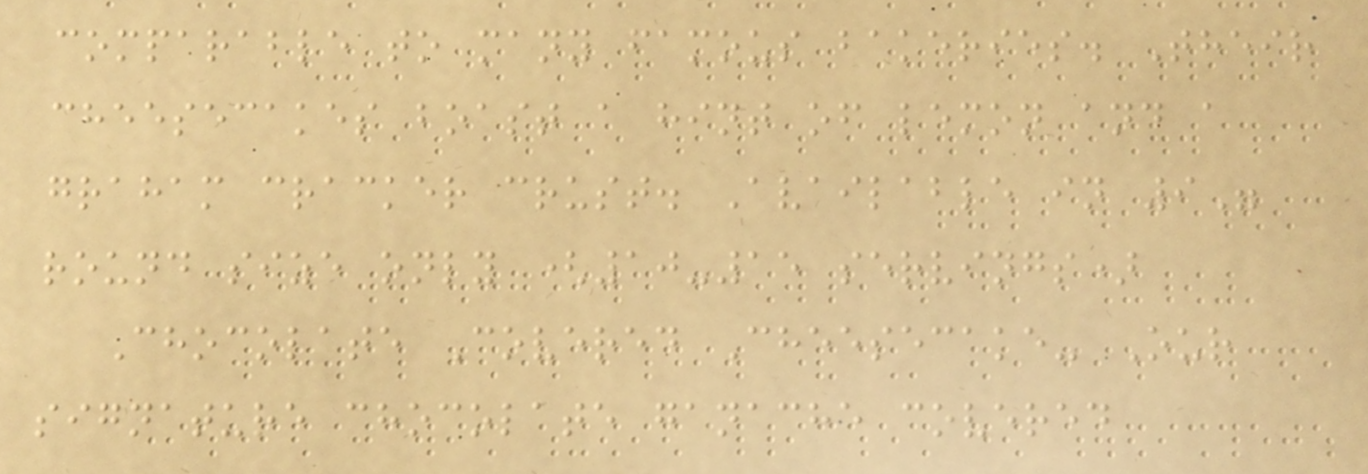comparable to many famous bakeries. Their
cheesecakes boast a hint of lemon and a
graham cracker crust. Available in 9"
round size only (10-15 servings)
Chocolate Covered Cheesecake- Our
signature chocolate ganache covered
